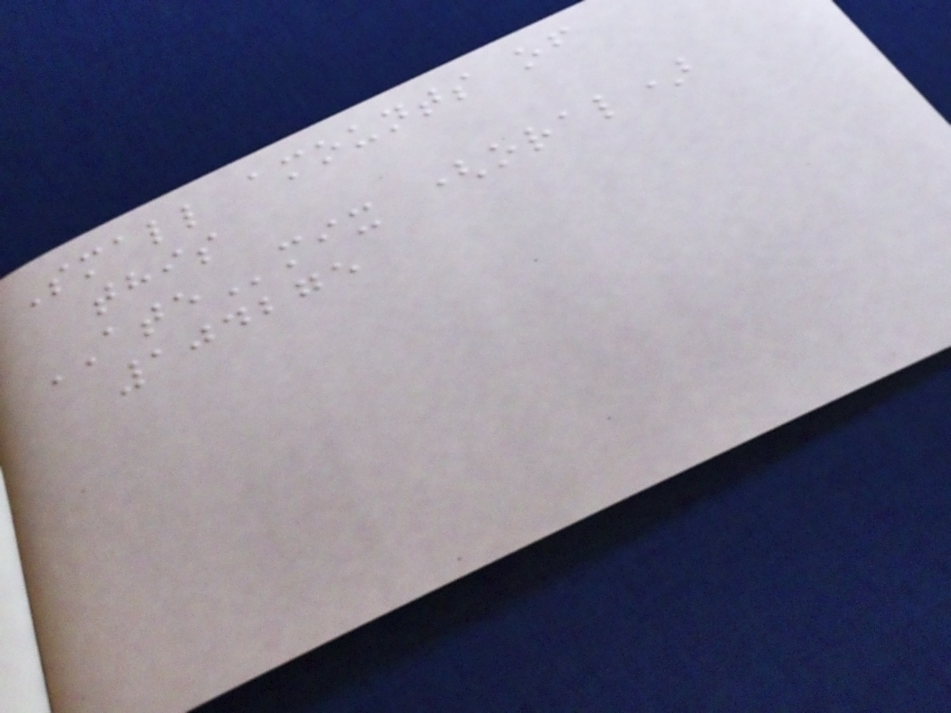Small amounts of
this
ATEmix (oral)
104275
